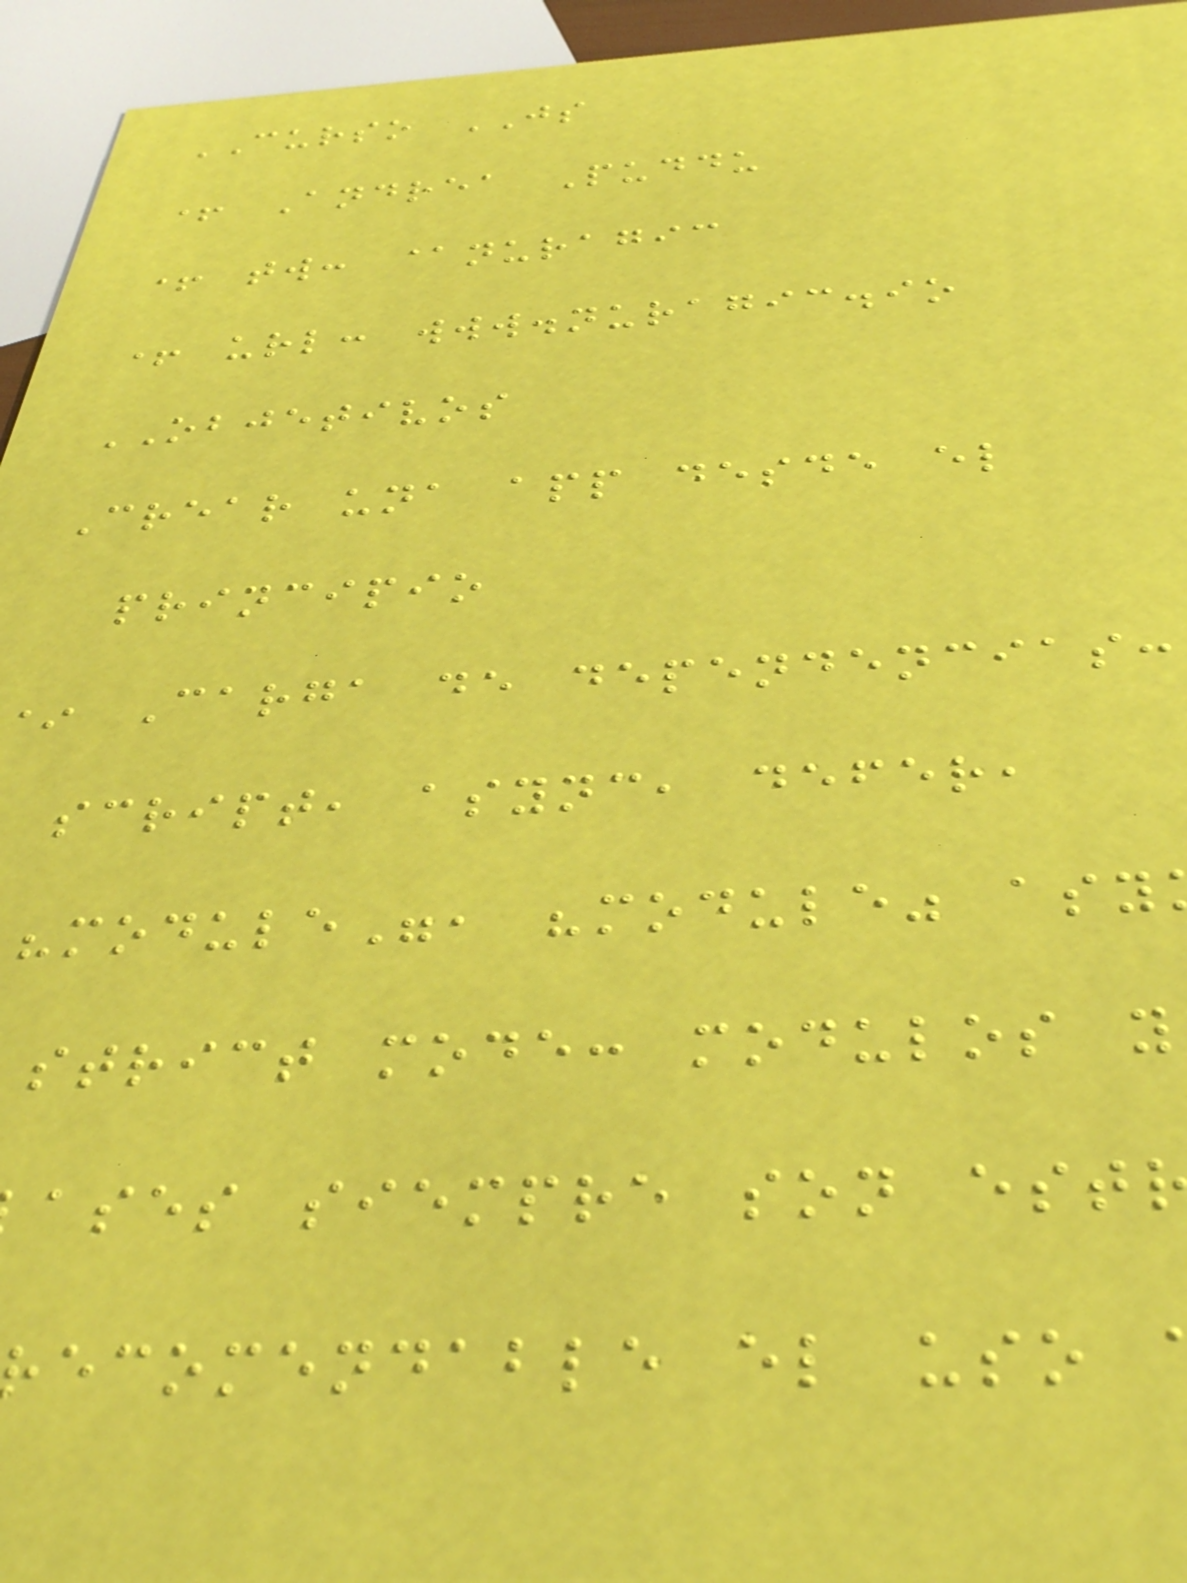CURSO JS
+ Andrea Puddu
+ tw: @nuragic
+ url: www.nuragic.io
OBJETIVOS
Crear una app desde el
principio
Carga de dependencias:
script, async, defer,
"module", "module" asy
strict mode: modulos y
ases siempre son est
ecomendable el uso
